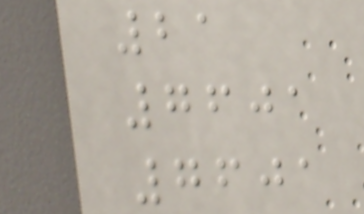21
7601
7601
